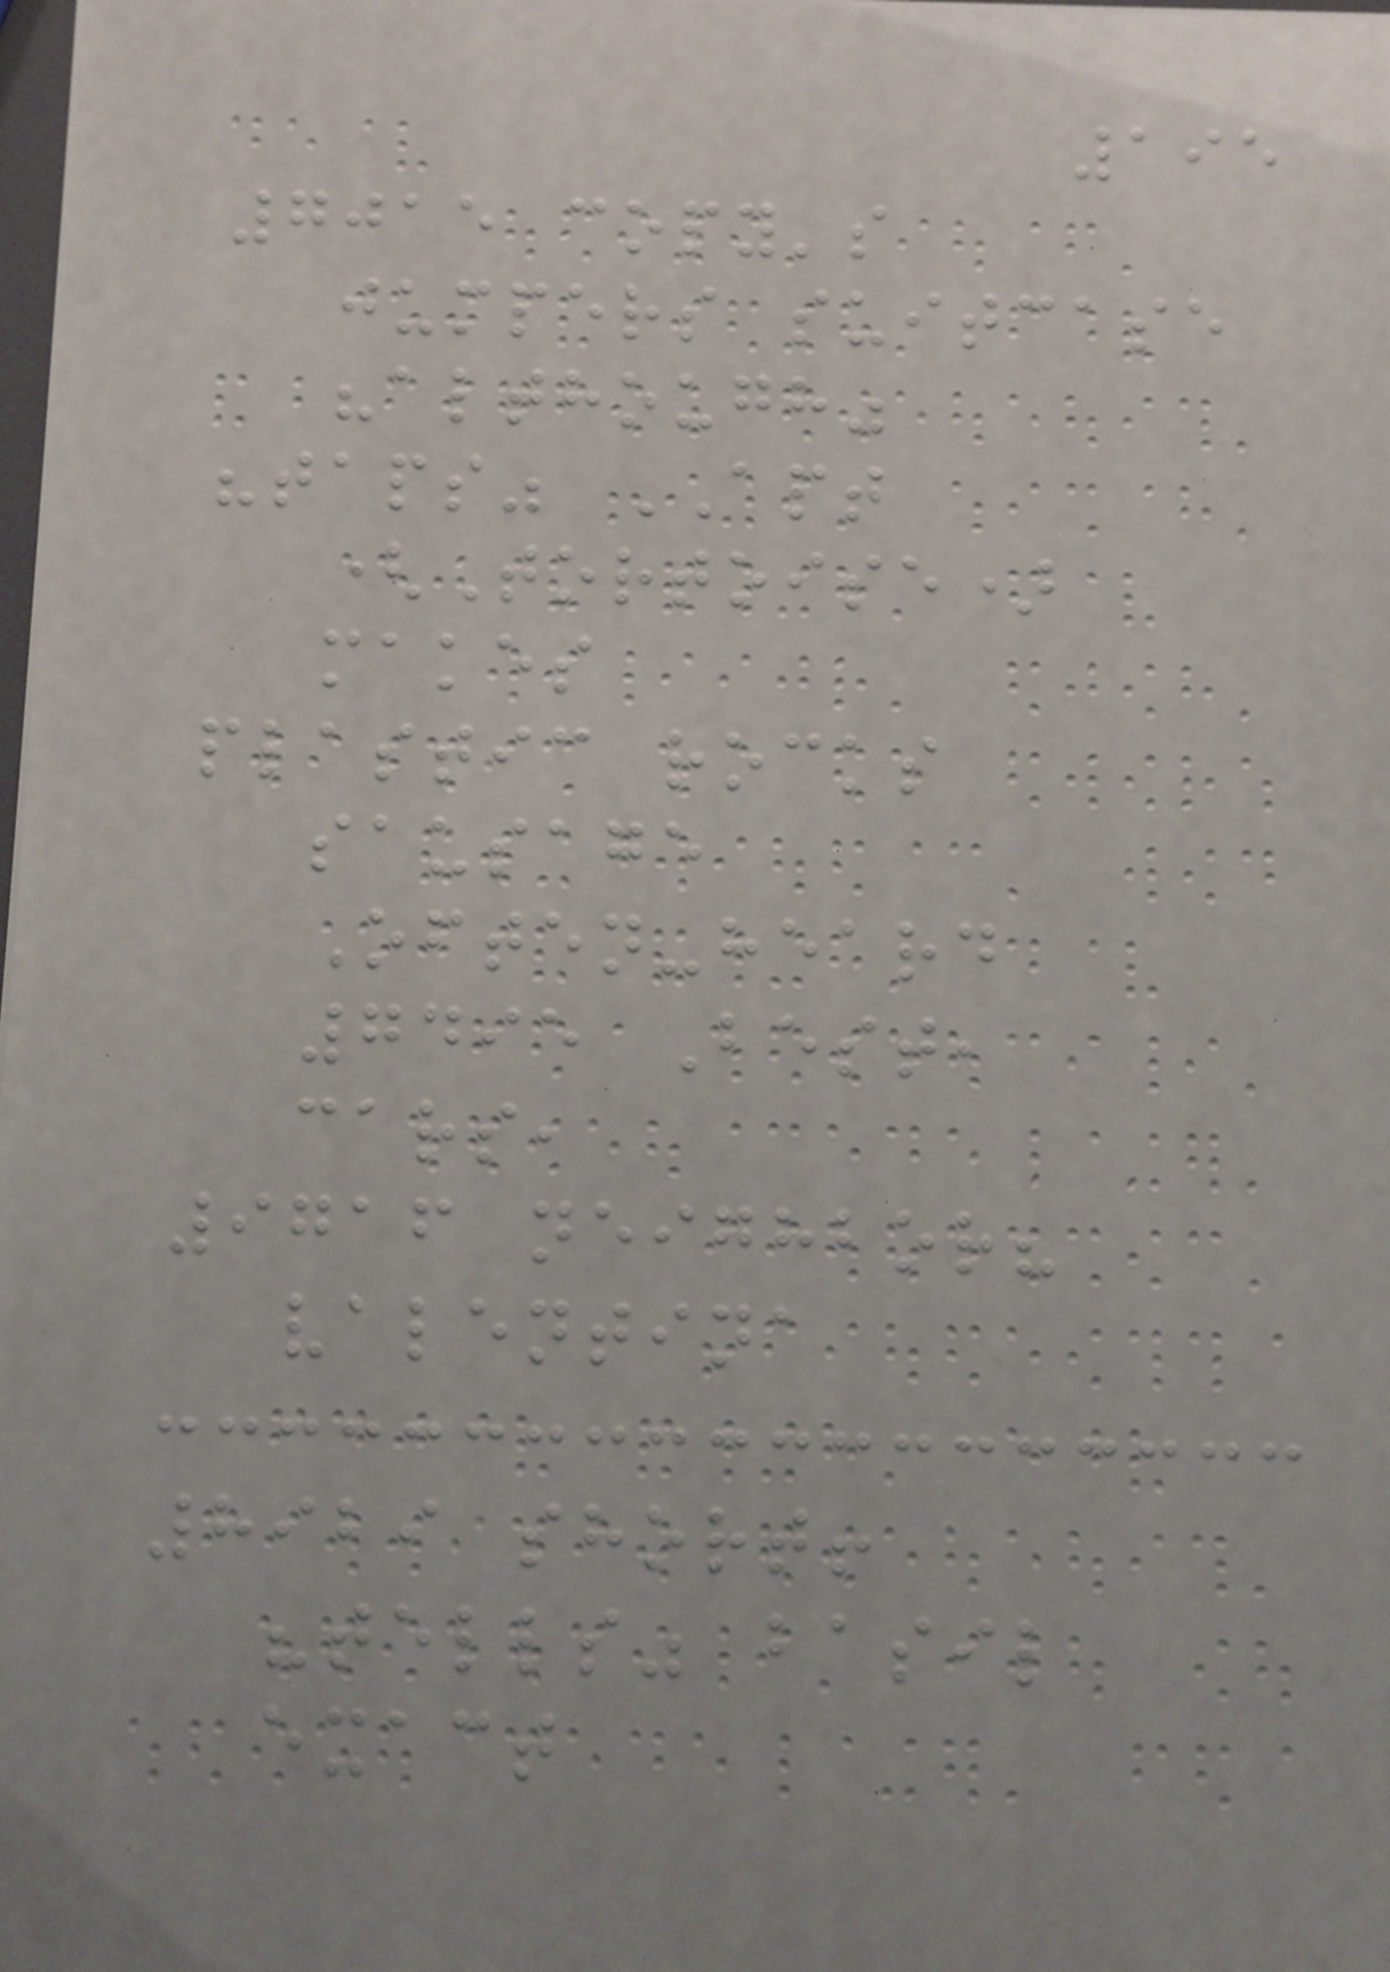195
7015 copy's
jumpers suitcase
"although"
"taps" APT
(Tortoise)
makes
plastic rocks
sausage
Often-heard
7495 Best,
cars,
9716 neighbor?
valentina
8929 short!
"tells" basil
exact
